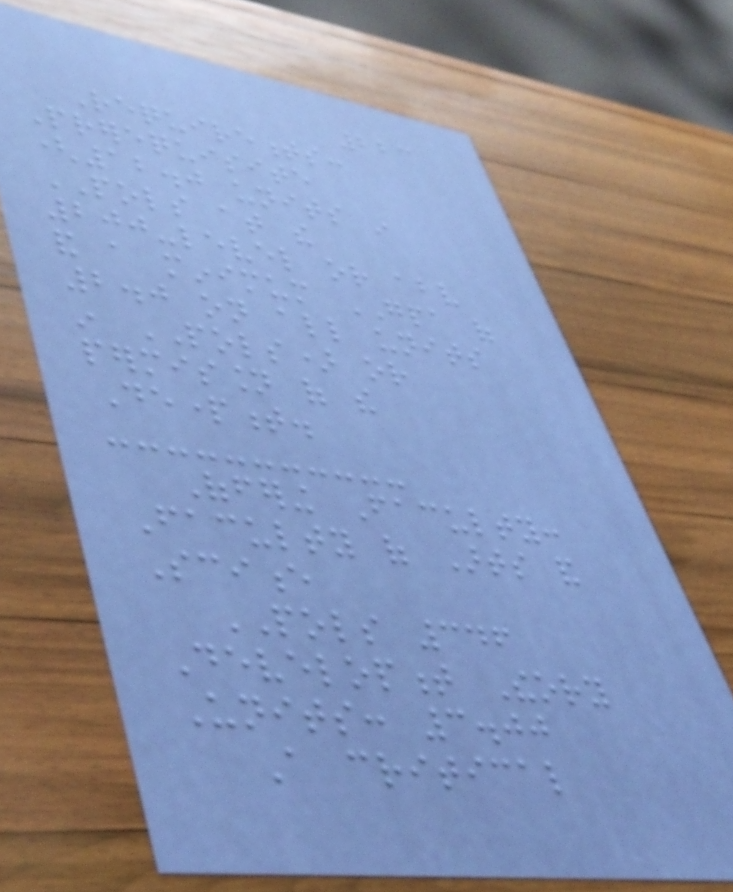223
Requirements:
Prerequisite
(12.0 units in
POLS at the
200-level or above
and a minimum GPA of
2.0 on all units
in POLS) or
permission of the
Department.
Offering Faculty:
Faculty of Arts and
Science
POLS 346
Development Theory
Units: 3.00
A critical
